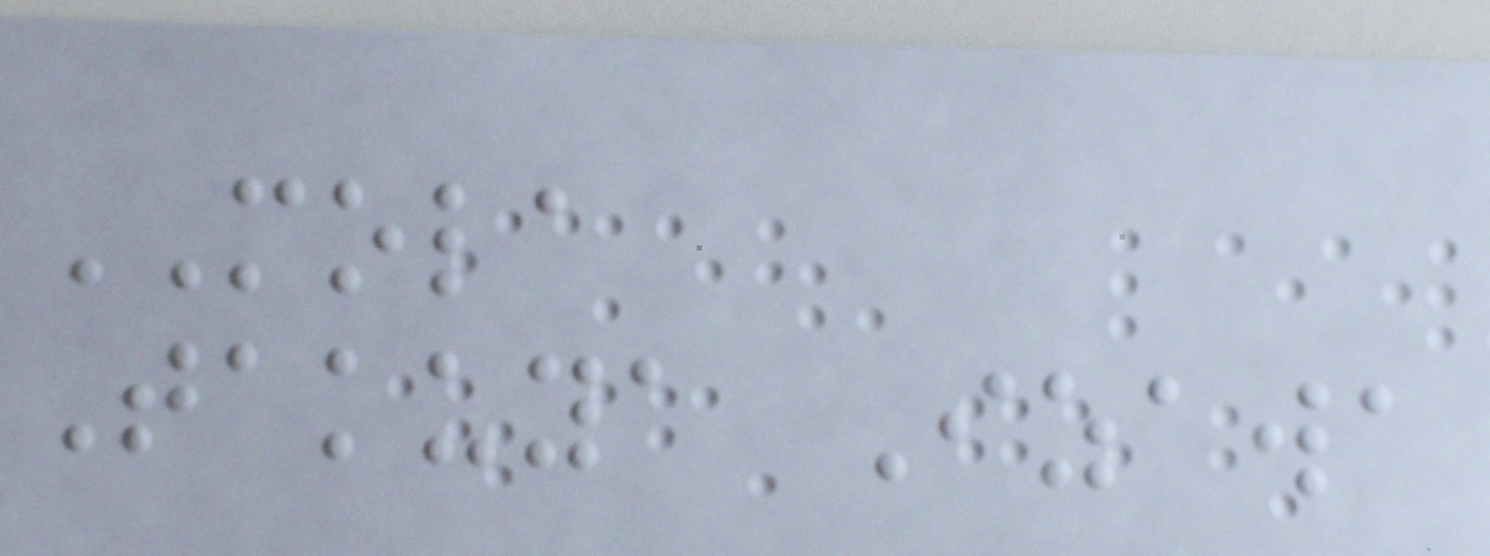MOLA
Takuya Izawa
